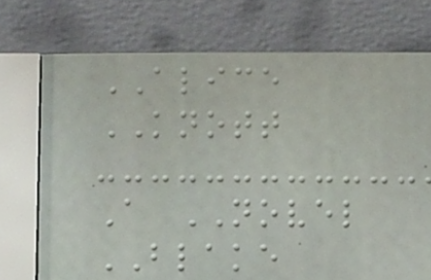ALICE
KNOTT
A NOVEL
BLAKE
